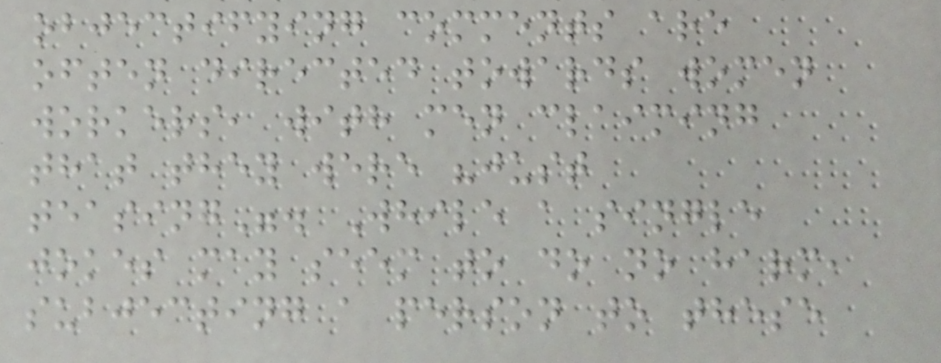objectifying comments are
often directed towards women
workers, with men claiming
that they were "just
teasing". While a single
jokes may seem to do no harm,
subjecting a person to these
